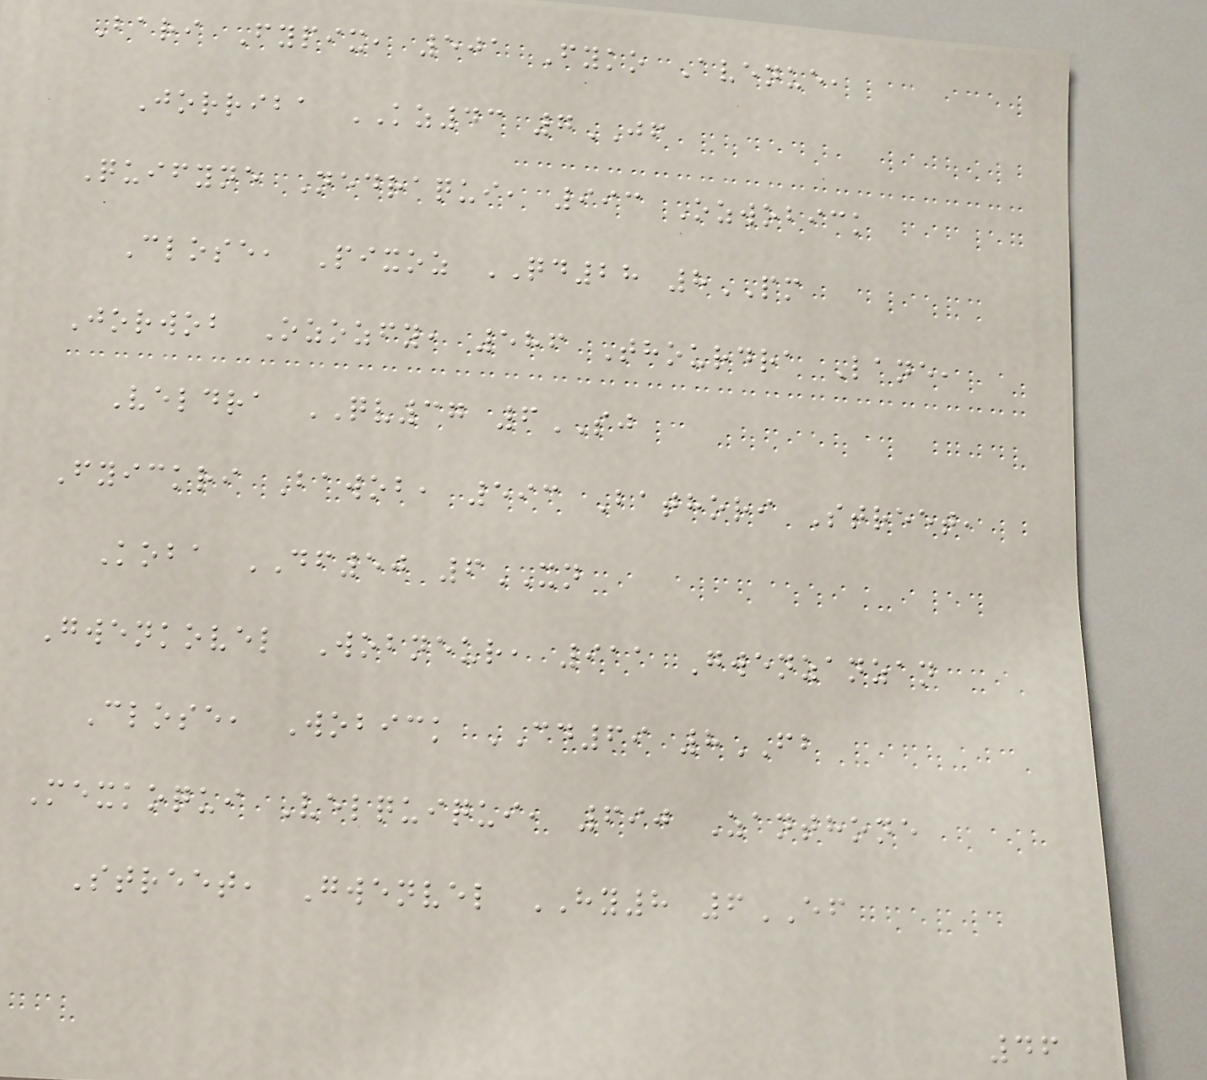Bari Fypix, 501 Fyko Avenue,
Jorriba KZ43 7JF
Quifyne Nedraqui, 993 Ozwobick
Close, Pixoz QD28 8PM
Jorwob Ozozfy, 586 Thourdra Lane,
Veldra QV37 6SJ
Fyickri Bawob, 593 Bathori Street,
Koba DF50 6XN
Gwenkovel Wobneur, 911 Gwenzanzan
Close, Wobick CD69 8FB
Mexkoqui Velquiqui, 690 Zanthone
Street, Gwenvel HY8 6EF
46
